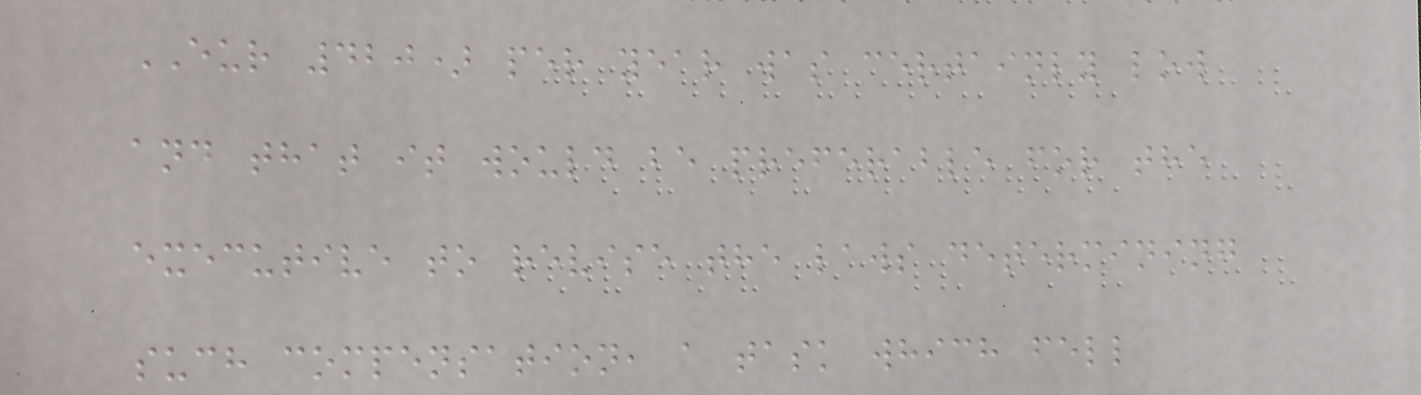EUR 420) per year was certainly low
and that it would be preferable for the
executive to revise the laws determining
such compensation, a task which fell
